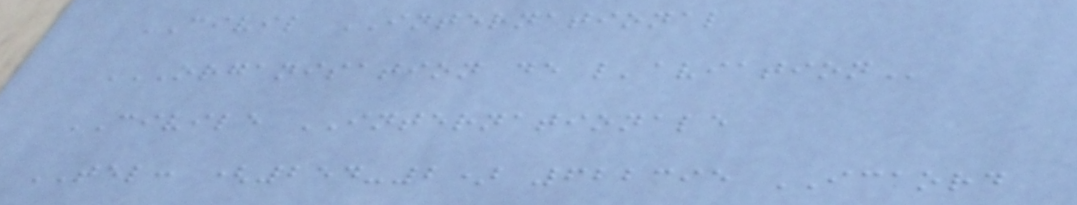CIVIL INTERNATIONAL
ORGANISATION DE L'AVIATION
CIVILE INTERNATIONALE
TEL: (254-2) 622395 ICAORD
